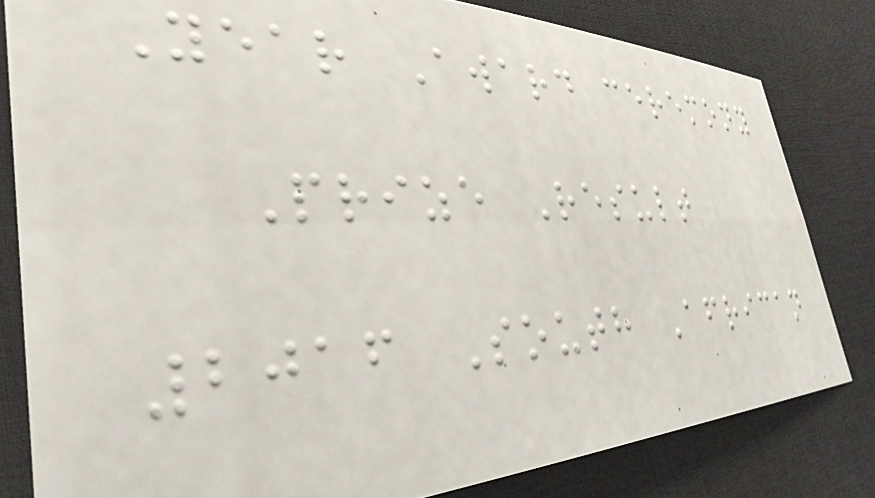Year Award ceremony
Prize Result
2016 South African
